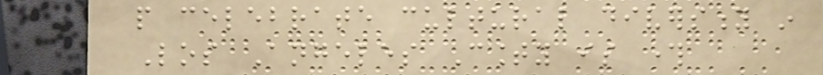people celebrate cultural diversity in
Los Angeles County is through
